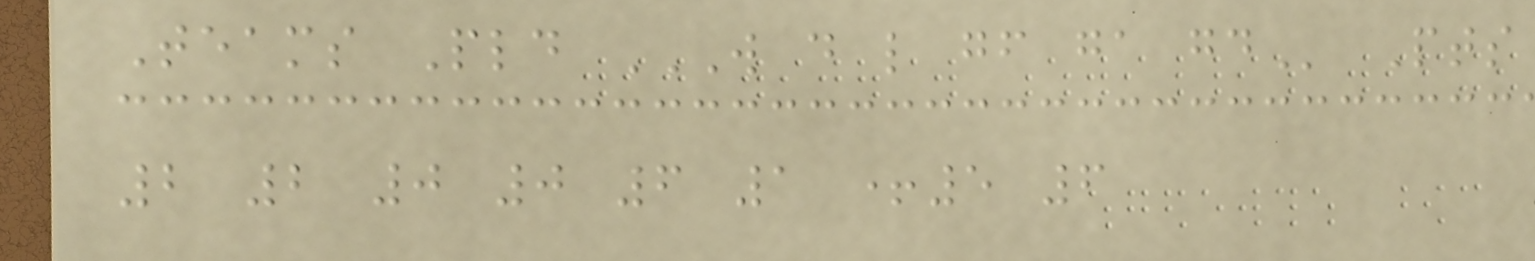Teams Pld W D L GF GA GD Pts
2 2 0 0 6 1 +5 6
